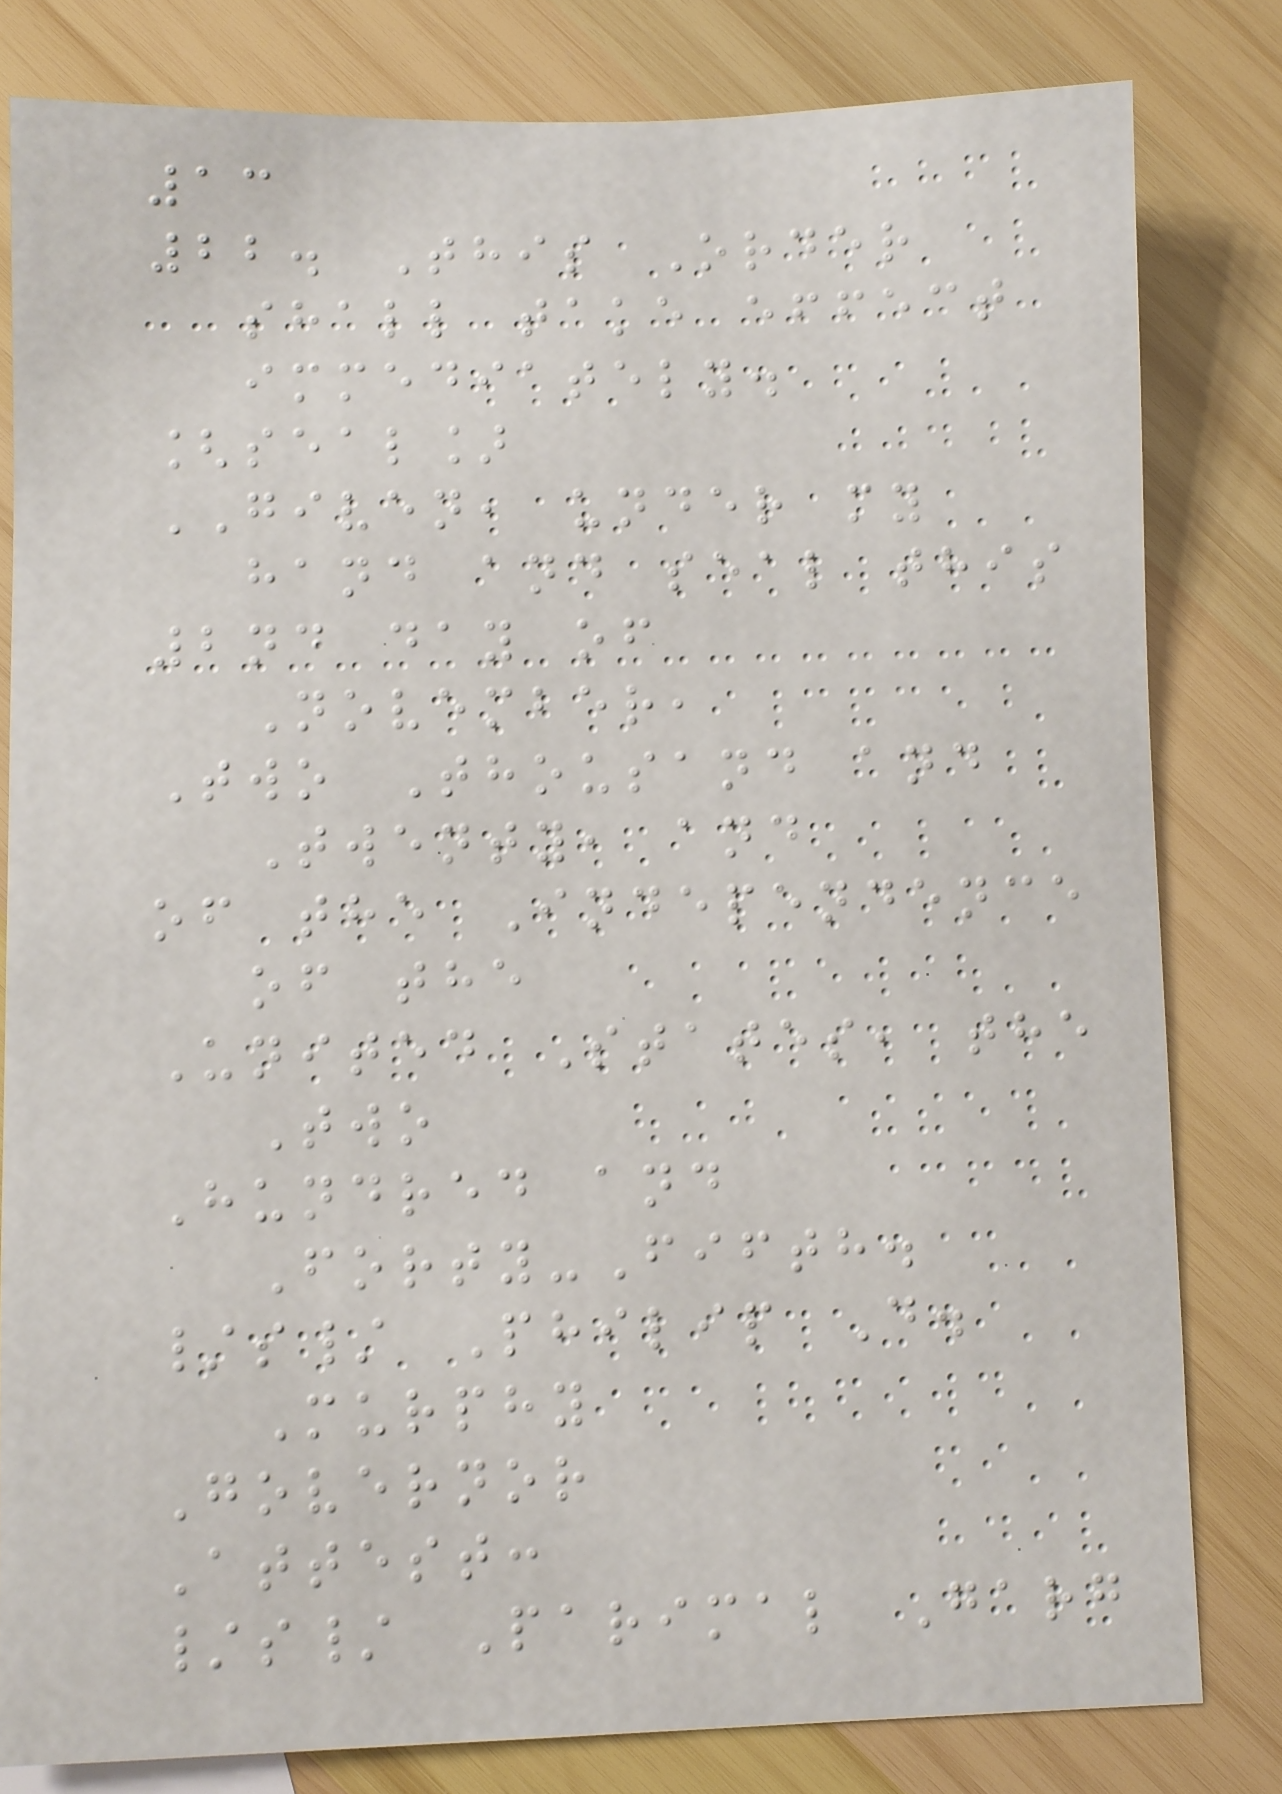13
22. This Order
shall take effect
immediately.
[seal]
GIVEN, under my
hand and seal this
2nd day of
November,
Two Thousand and
Twenty, and
of the Independence
of the
United States, the
Two
Hundred and
Forty-Fifth.
/s/ Philip D.
Murphy
Governor
Attest:
/s/ Parimal Garg
